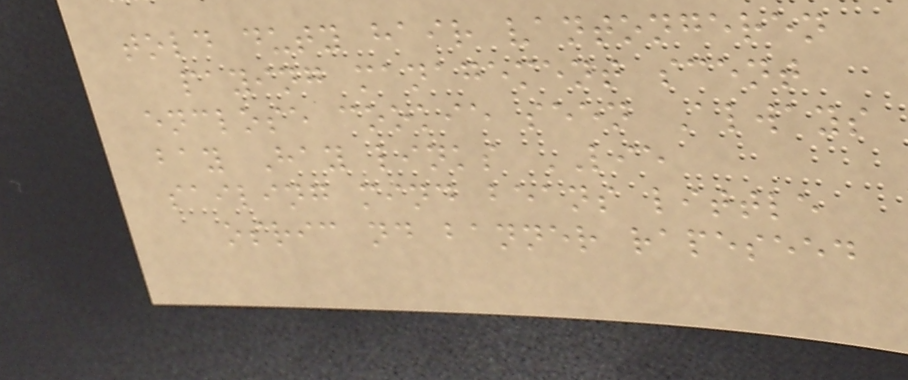told duty hair vantongeren
paying management scent
enclose cookie seen Always
bay Hay links LIE
sailing mind beans little
osric nd banner rapeseed
